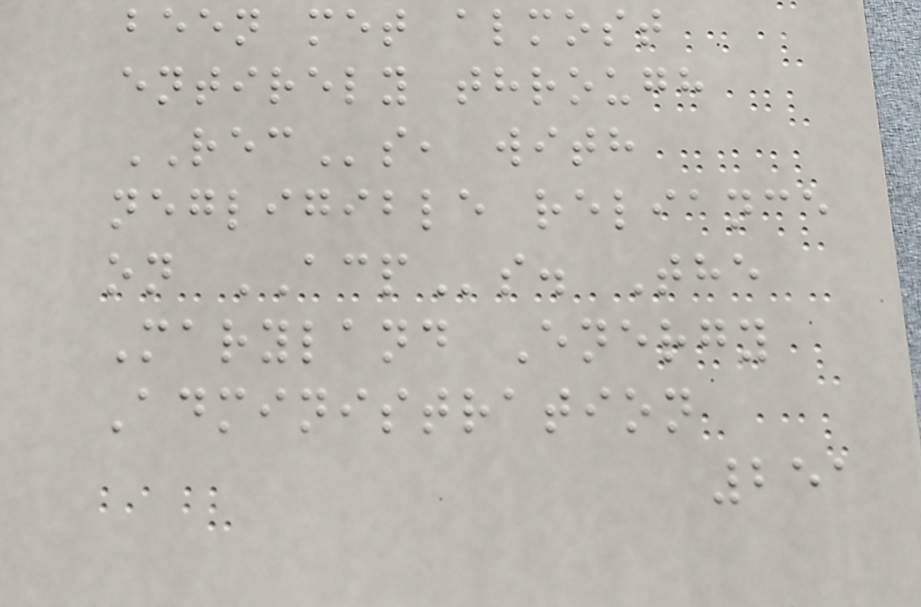been met almost
entirely through
RECs, with
negligible reliance
on ACPs. The
Maryland Energy
Administration
251
